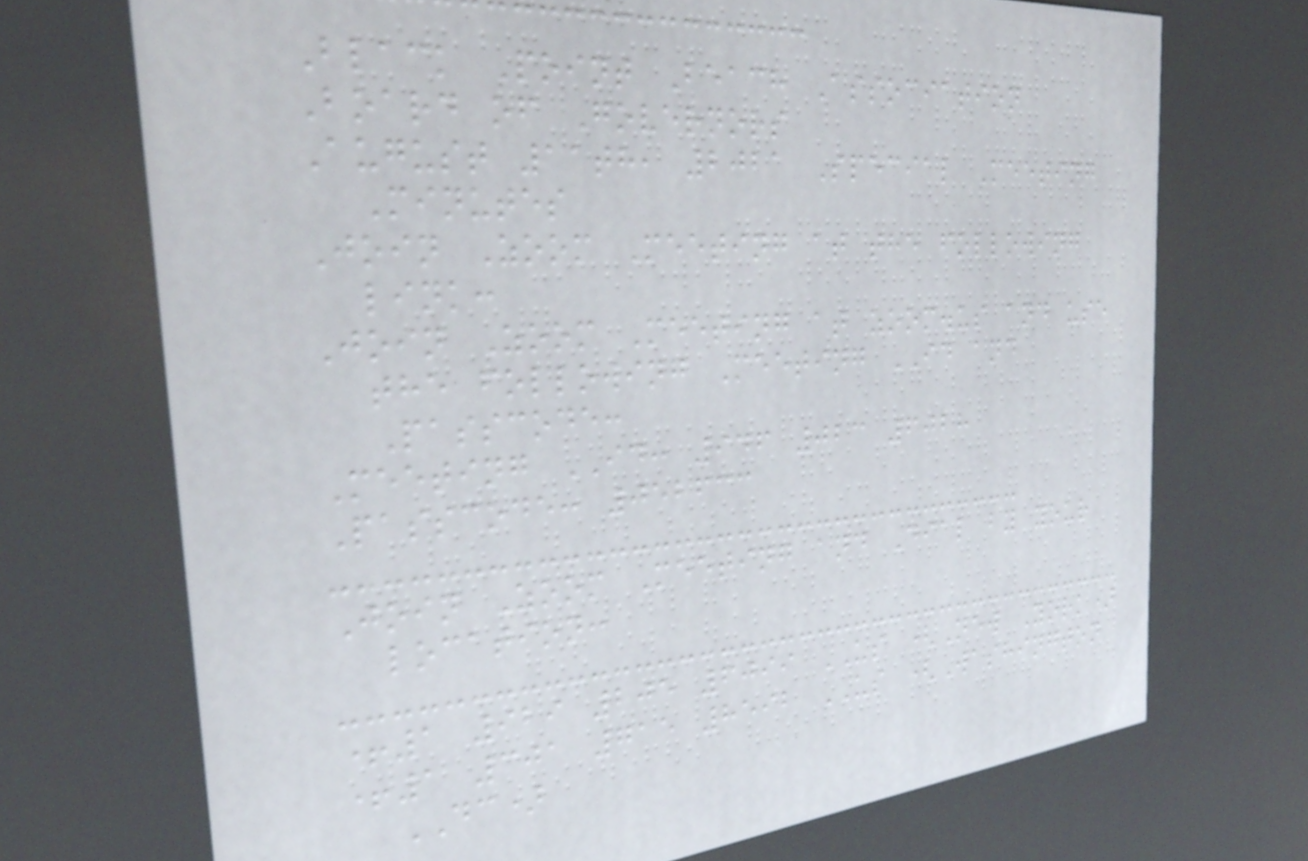Black Point Beach Association
Board of Governors
August 11th, 2021 Special Meeting
Minutes
Join Zoom Meeting at the following
link:
Join Zoom Meeting at zoom.us and use
the following Meeting ID and
Passcode:
Meeting ID: 946 023 6028
Passcode: 052633
Join Zoom Meeting and Dial by your
location:
+1 929 205 6099 US (New York)
+1 301 715 8592 US (Washington
DC)
